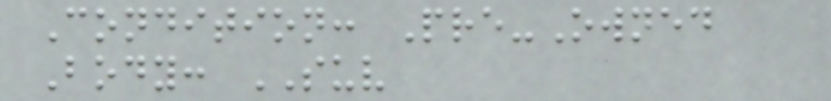Condition: Pre-Owned
Body: SUV
